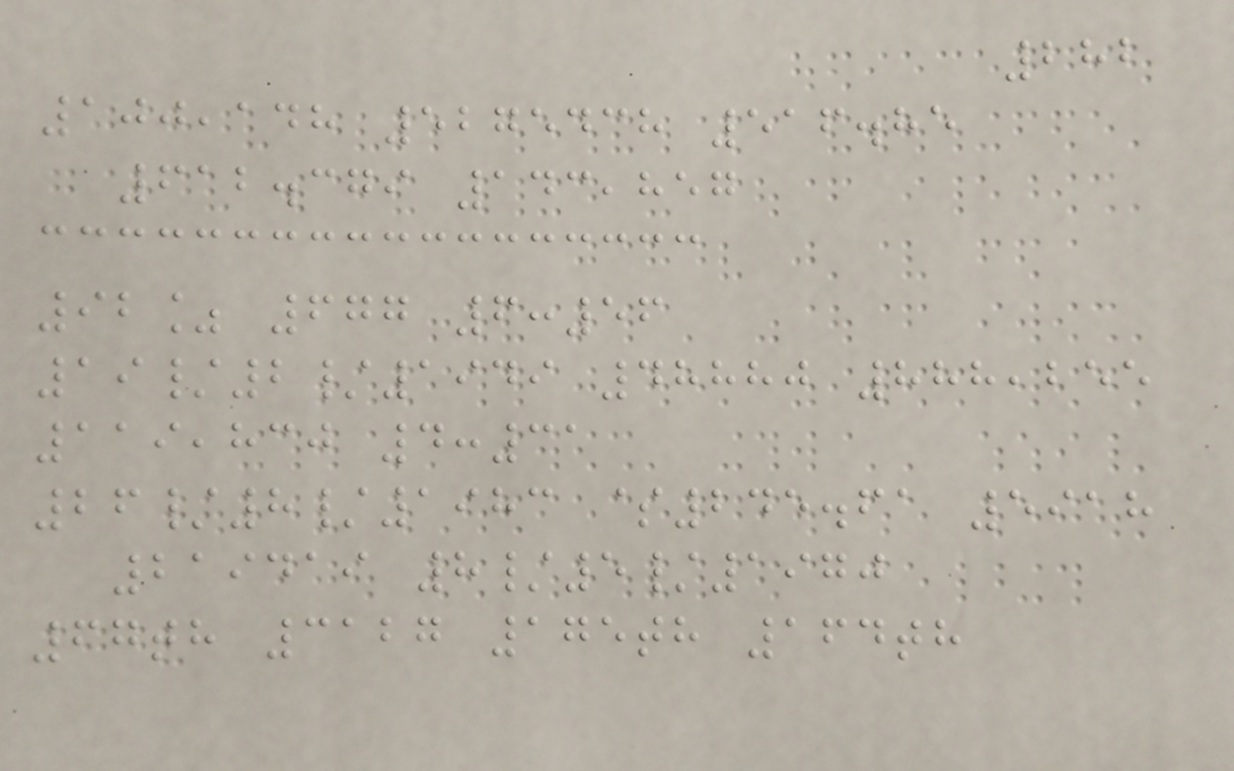282
100,148 5275438 516.85
612.379 143,857
92% 677 6:56
19/2/1949 48880 888,255
119,830 4:31
26/8/1983 $245.61 5918
219419 8/5/1970
67th 3127 175th 164th
